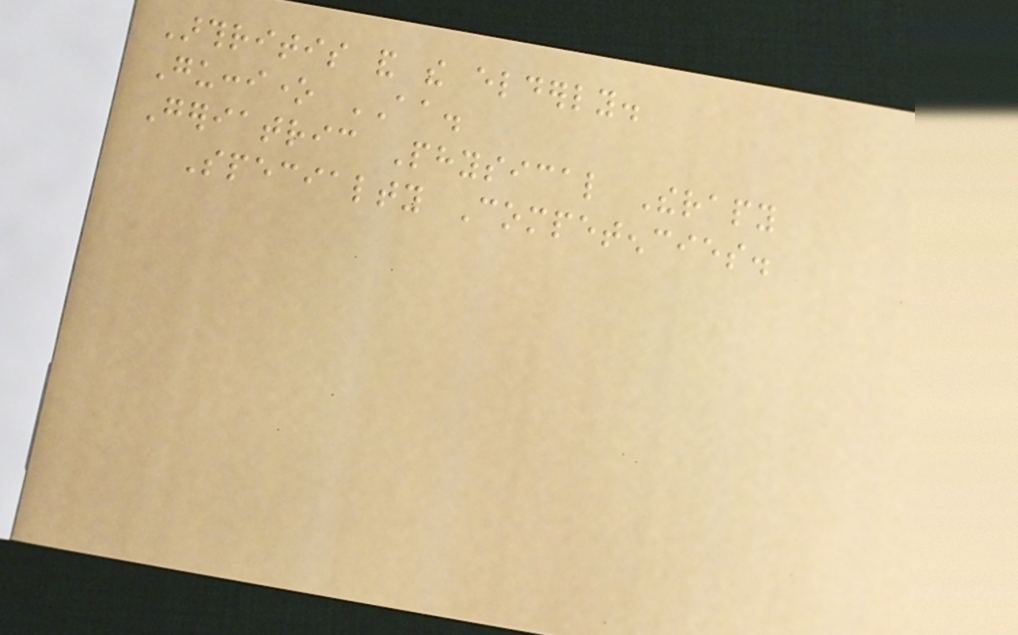Arthritis and the elderly.
Guccione AA.
Geriatric Physical Therapy
Specialty Competencies.
